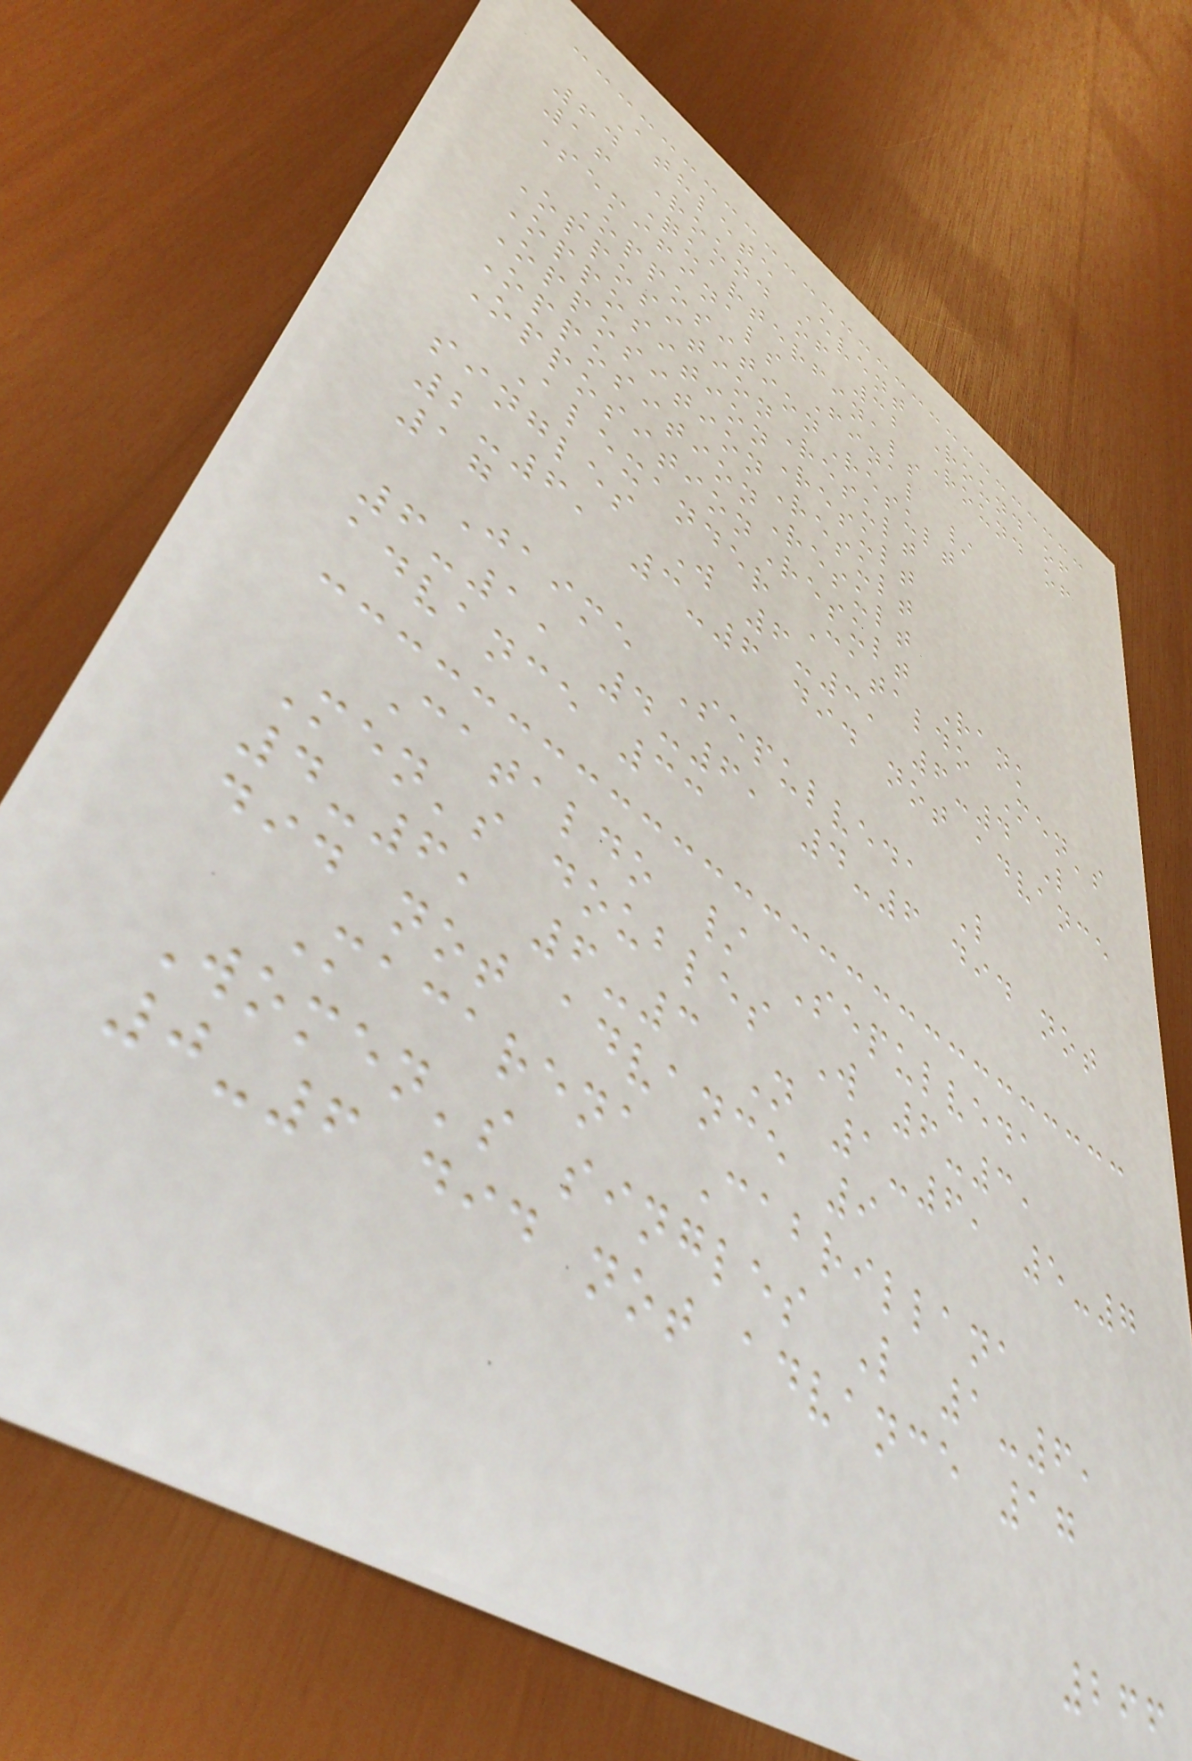Athlete Event Round of
64 Round of 32 Round of
16 Quarterfinals
Semifinals Final /
OppositionResult
OppositionResult
OppositionResult
OppositionResult
OppositionResult
OppositionResult Rank
Alexander Cataldo Men's
singles W 6-3, 6-4 L
2-6, 3-6 did not advance
17
Jaime Sepulveda L
6-1, 4-6, 4-6 did not
advance 33
Cataldo / Sepulveda
Men's doubles W 6-3,
4-6, 6-3 N 1-6, 5-7
did not advance 9
Macarena Cabrillana
Women's singles L 1-6,
0-6 did not advance 17
266
